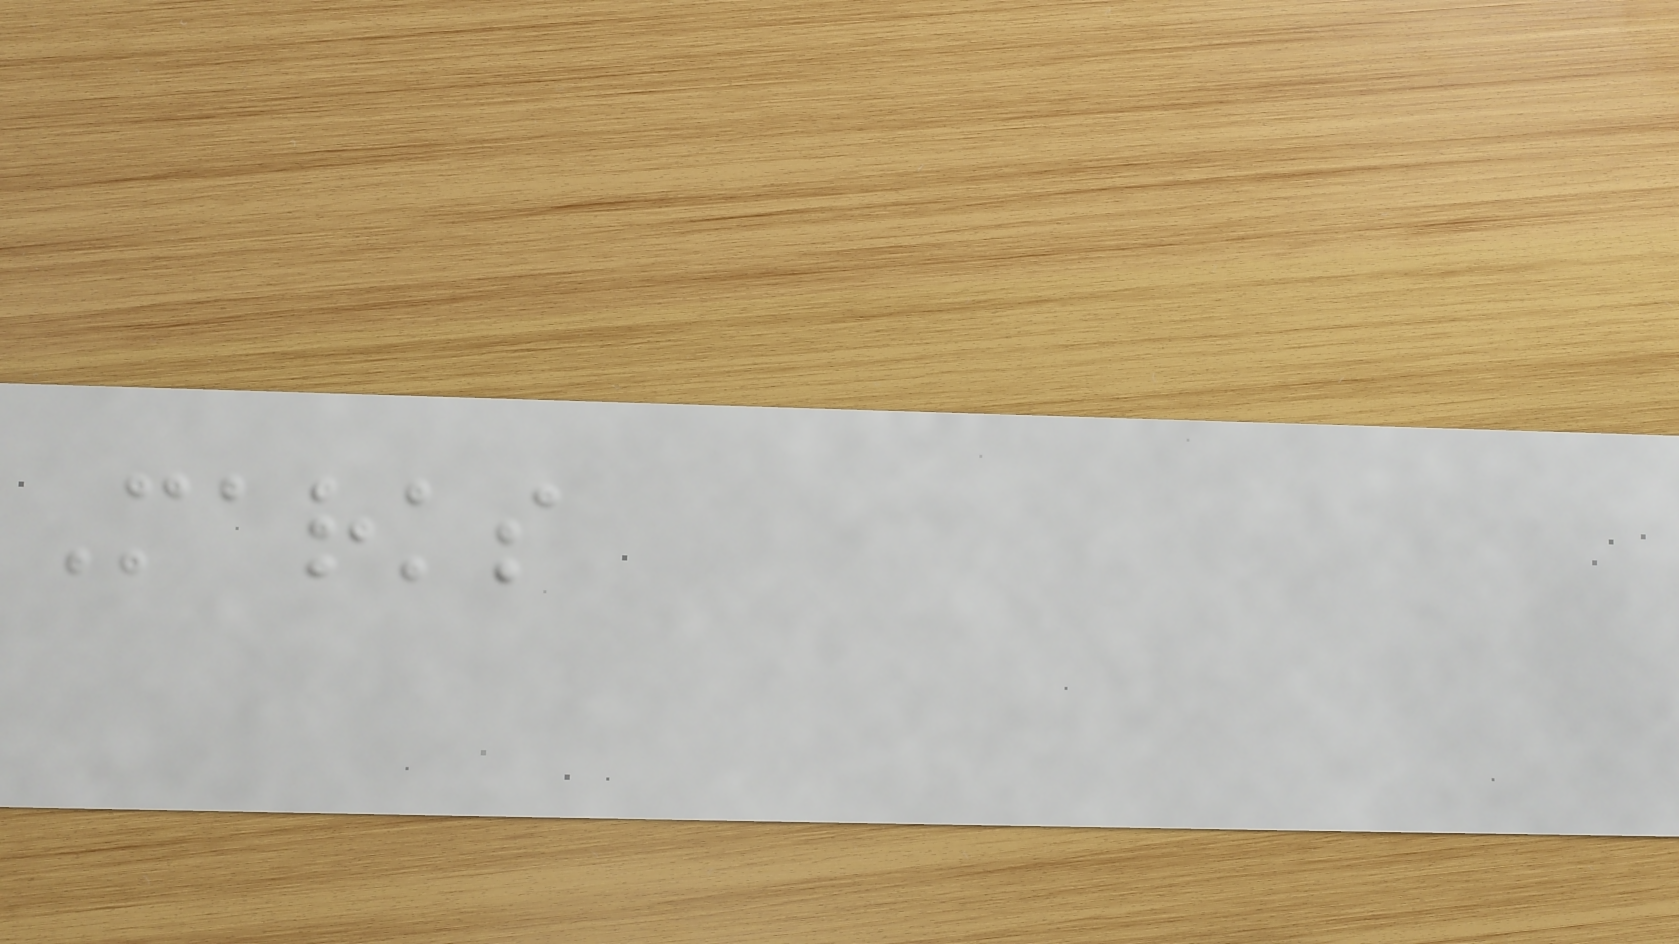Marks
